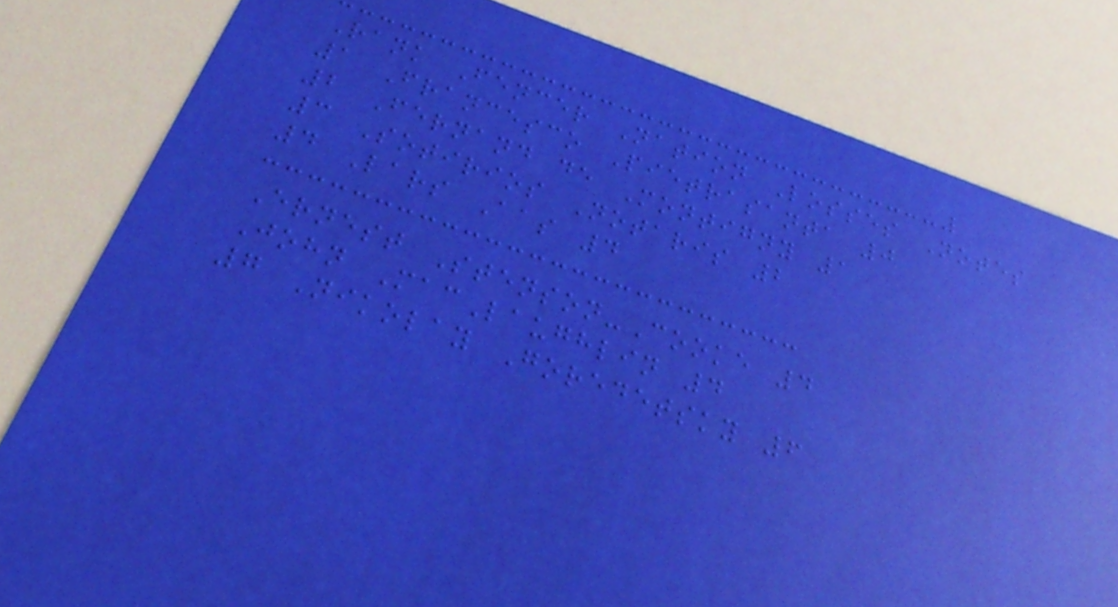Rank Fencer Nation Losses Notes
1 Francesco Pietrasanta 0
2 Fernand de Montigny 1
3 Sotirios Notaris 2
4 Lars Aas 4
Ernest Stenson-Cooke 4
John MacLaughlin 4
7 Nikolay Goredetsky 6
